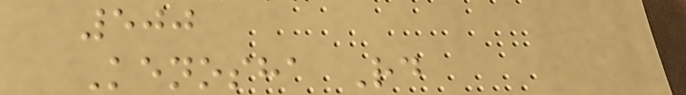500
Kenosha Rd
